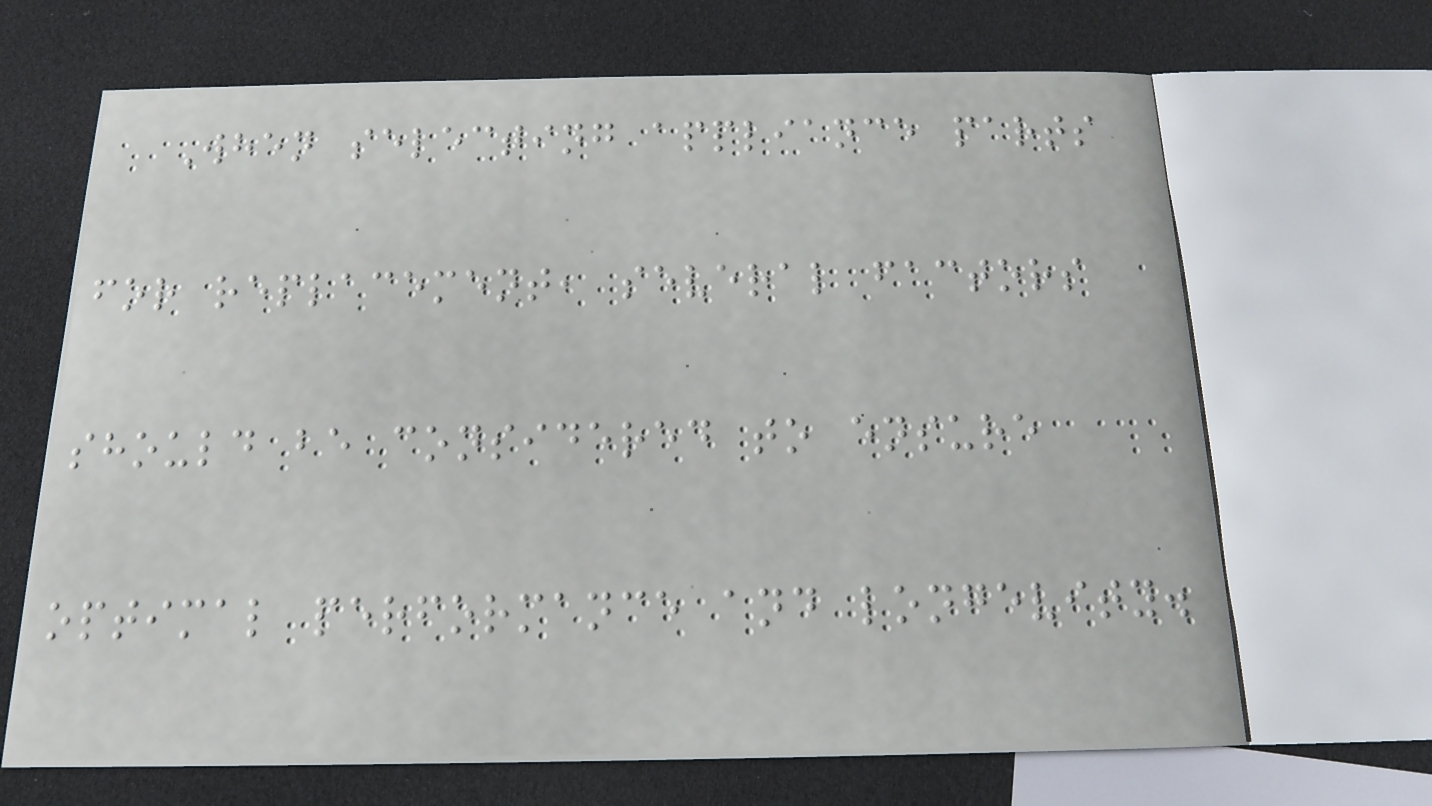When selecting appliance parts
for replacement, several factors
should be considered to ensure
optimal performance and longevity.
